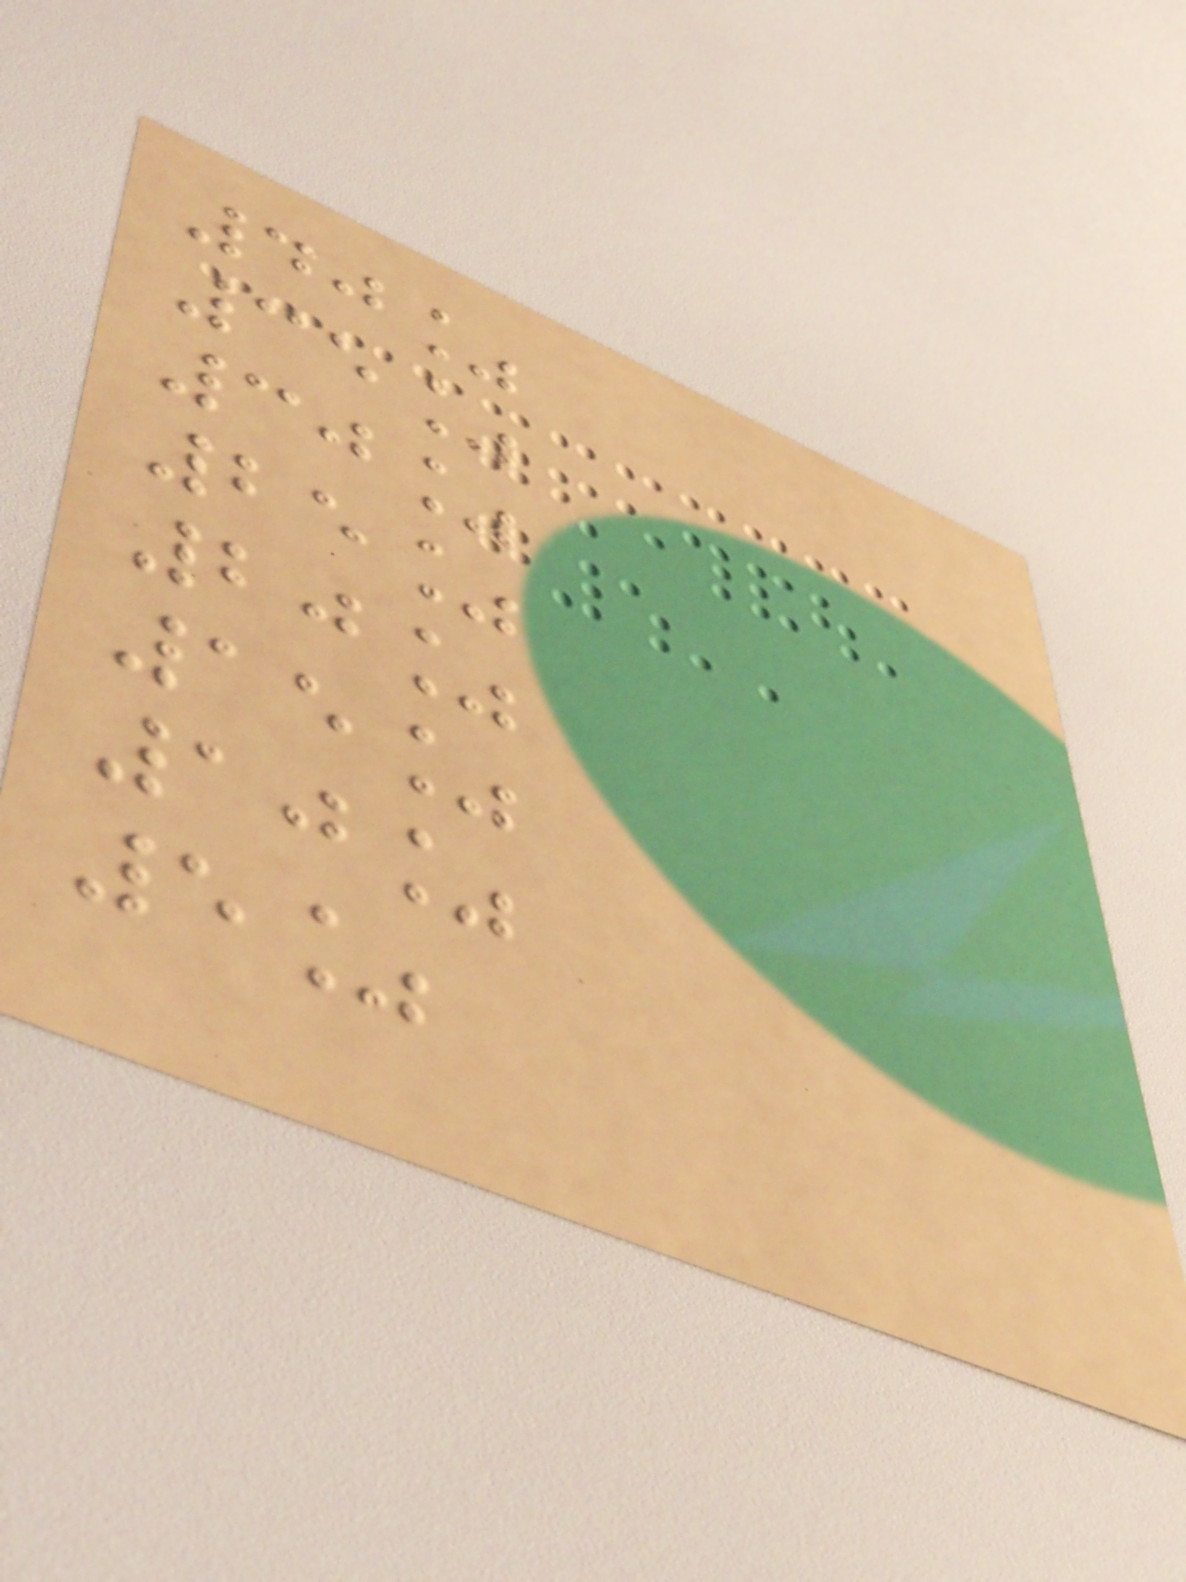40%
35%
30%
25%
20%
15%
10%
5%
